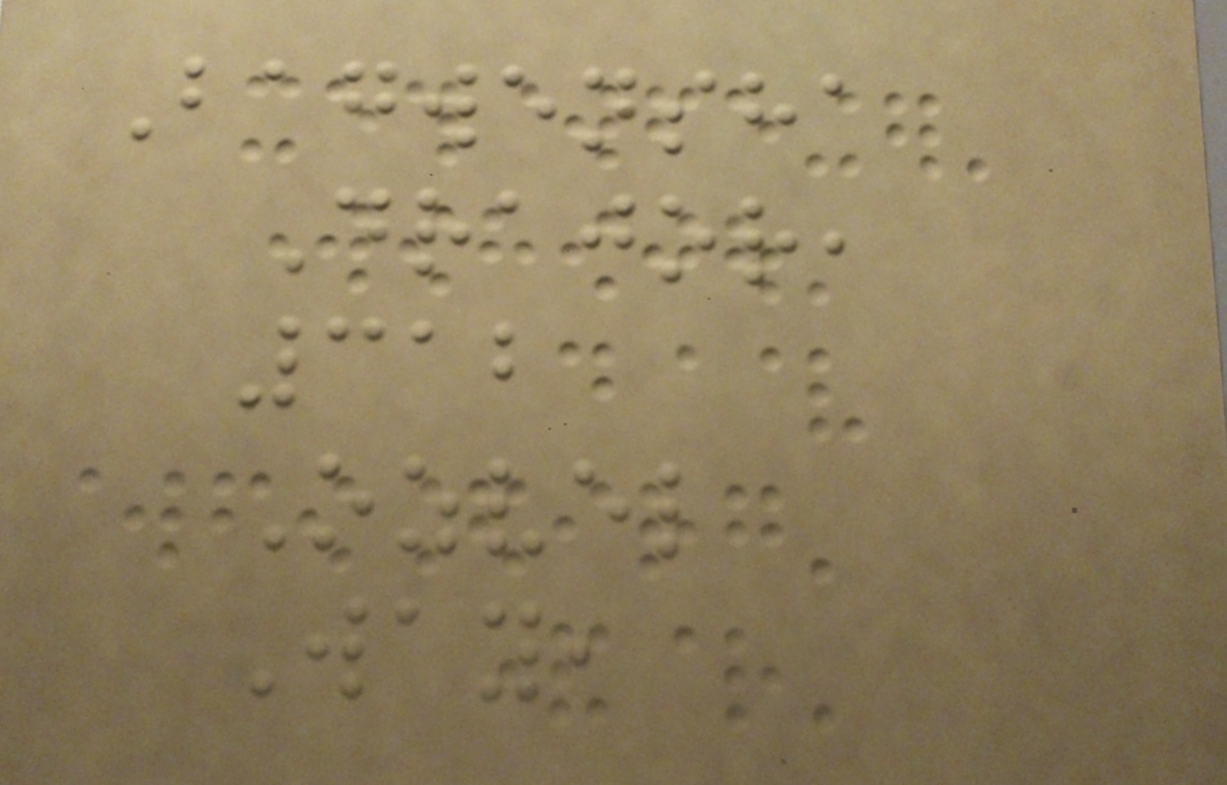Bagwensha
Drajor,
312
Ozvel
Way,
